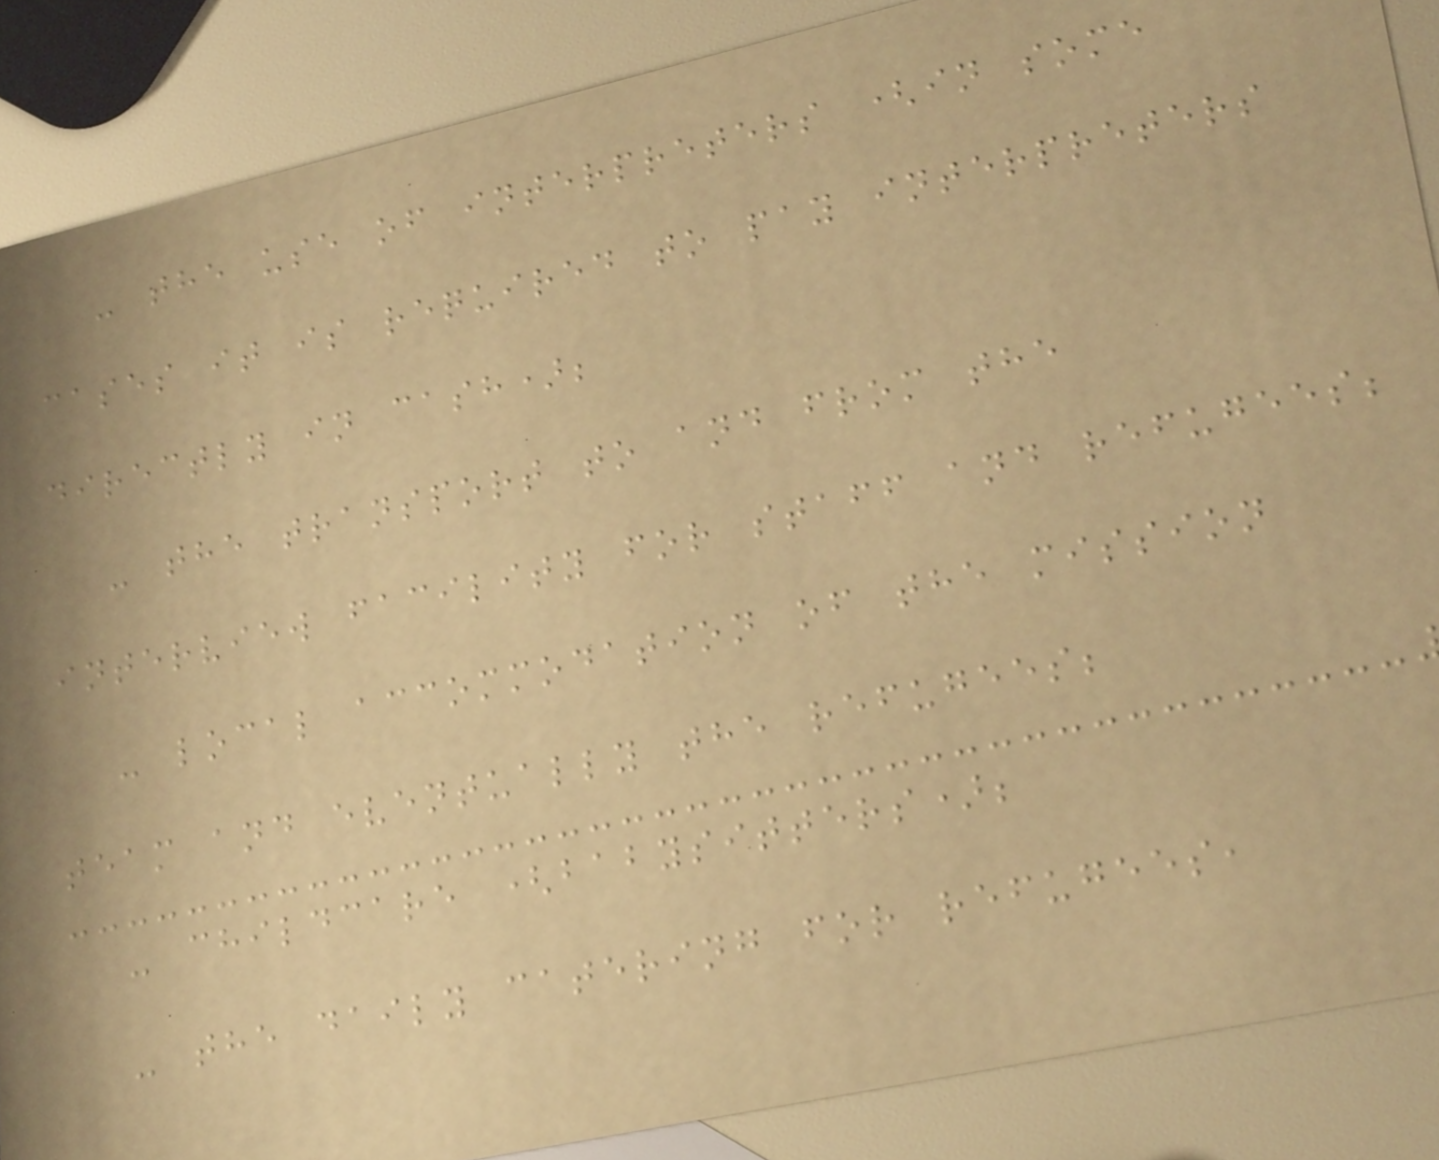- the use of interpreters (in some
cases it is required to pay interpreters
directly in cash);
- the transport to and from the
interview facility for staff and refugees;
- local accommodation of the mission
team and eventually the refugees;
- childcare (babysitters);
- the daily catering for refugees,
